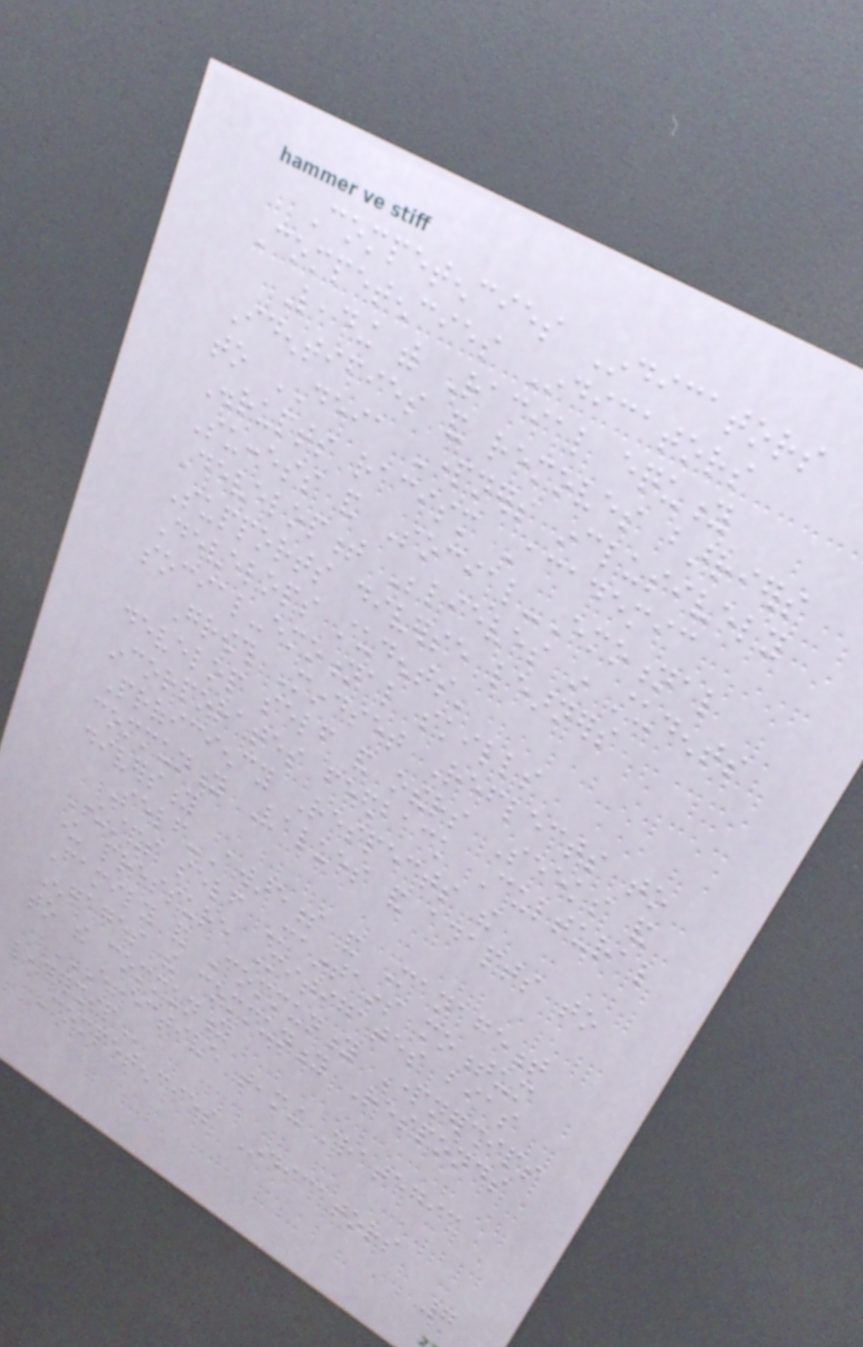Competencies Indicators
Competencies Indicators
Leading with Racial equity
Identifies and removes barriers
to DEIA Partners inclusively
Disrupts racism Academic
Success and Social-Emotional
Development Believes in students
Supports diverse learners
Develops students'
social-emotional skills
Growth Mindset Reflects to
develop self and others Seeks and
incorporates feedback Cultural
Proficiency Respects the
community Values and adapts to
diversity
Self-Awareness and Management
Understands self Maintains momentum
under pressure Mitigates bias
Family and Community Partnerships
Engages the community Responds
to the community
EFFECTIVE TEAMING STRATEGIC
LEADERSHIP
Competencies Indicators
7
